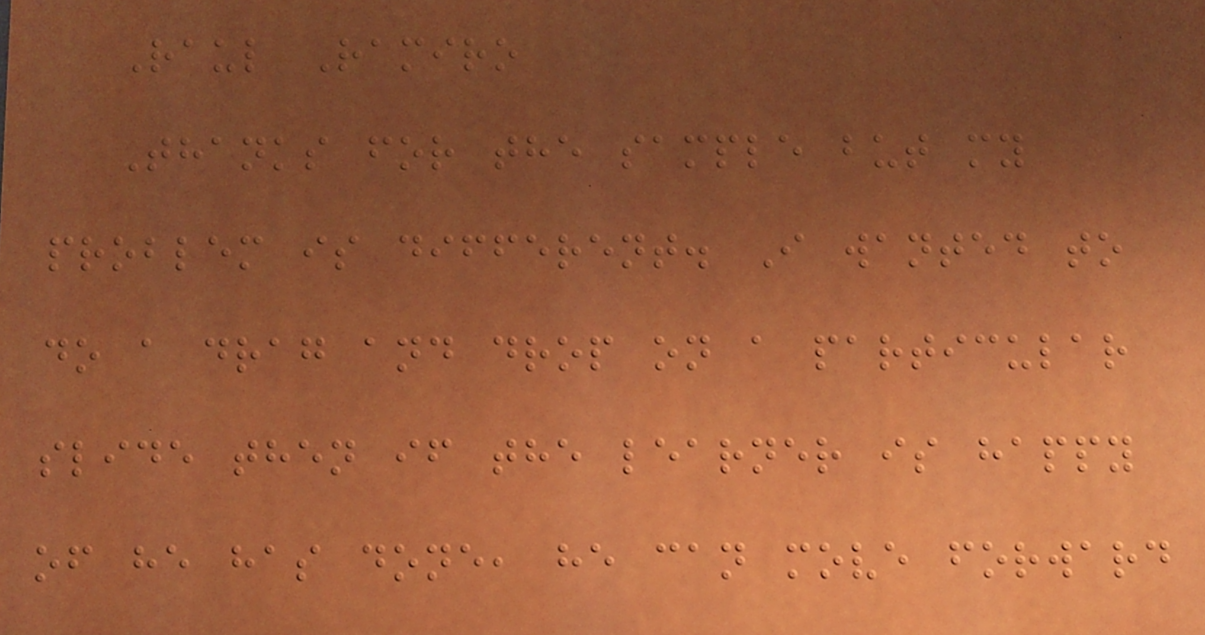Raul Ramiro
Thanks for the sample but my
problem is different. I wanted to
do a drag and drop on a particular
slide then if the learner is happy
of he has done, he can move forward
